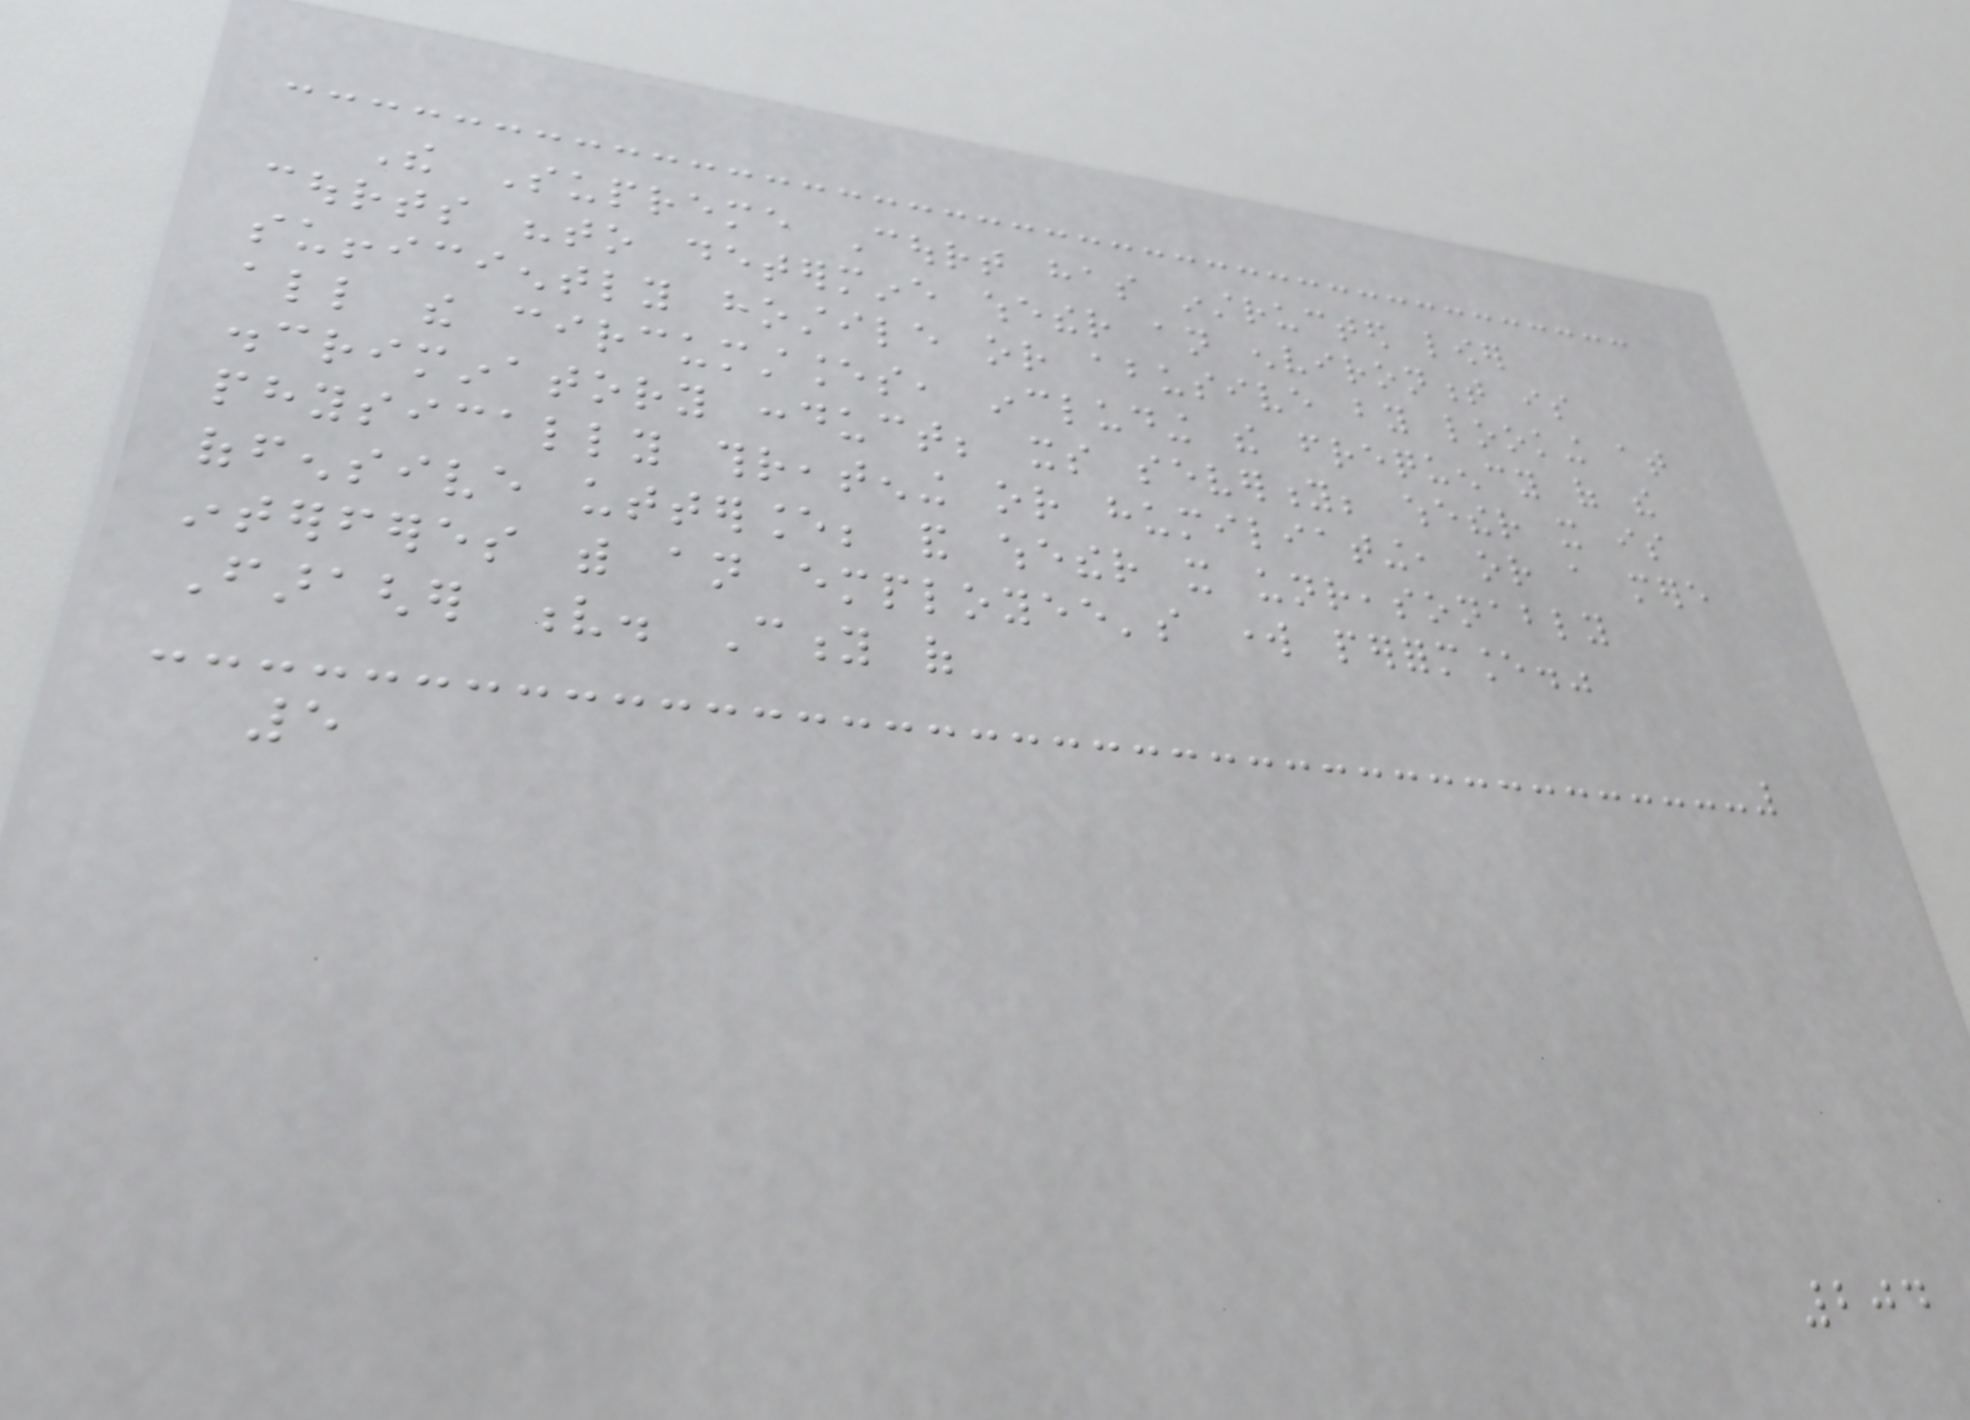The Supreme Court has instructed lower
courts "to determine whether an environment is
sufficiently hostile or abusive by looking at
all the circumstances, including the frequency of the
discriminatory conduct; its severity; whether it is
physically threatening or humiliating, or a mere
offensive utterance; and whether it unreasonably
interferes with an employee's work performance."
Faragher v. City of
5
204
